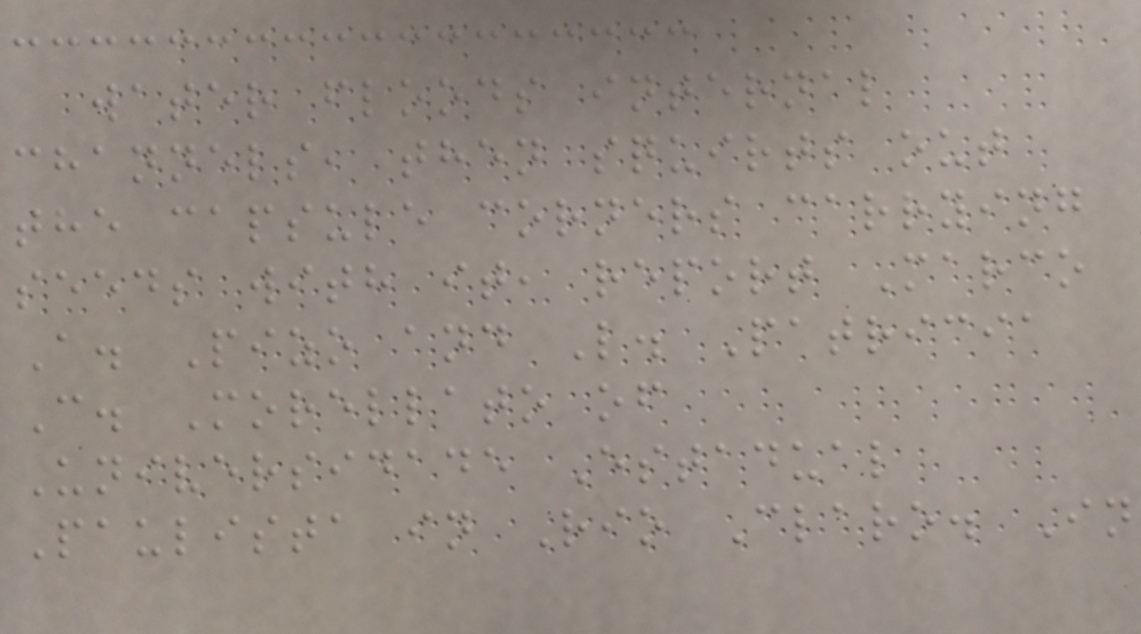water floods internal
channels, then squirts out
the capsule corners carrying
seeds with it, report Marco
A. Pizo and L. Patricia
C. Morellato of
Universidade Estadual
Paulista in Rio Claro. In
